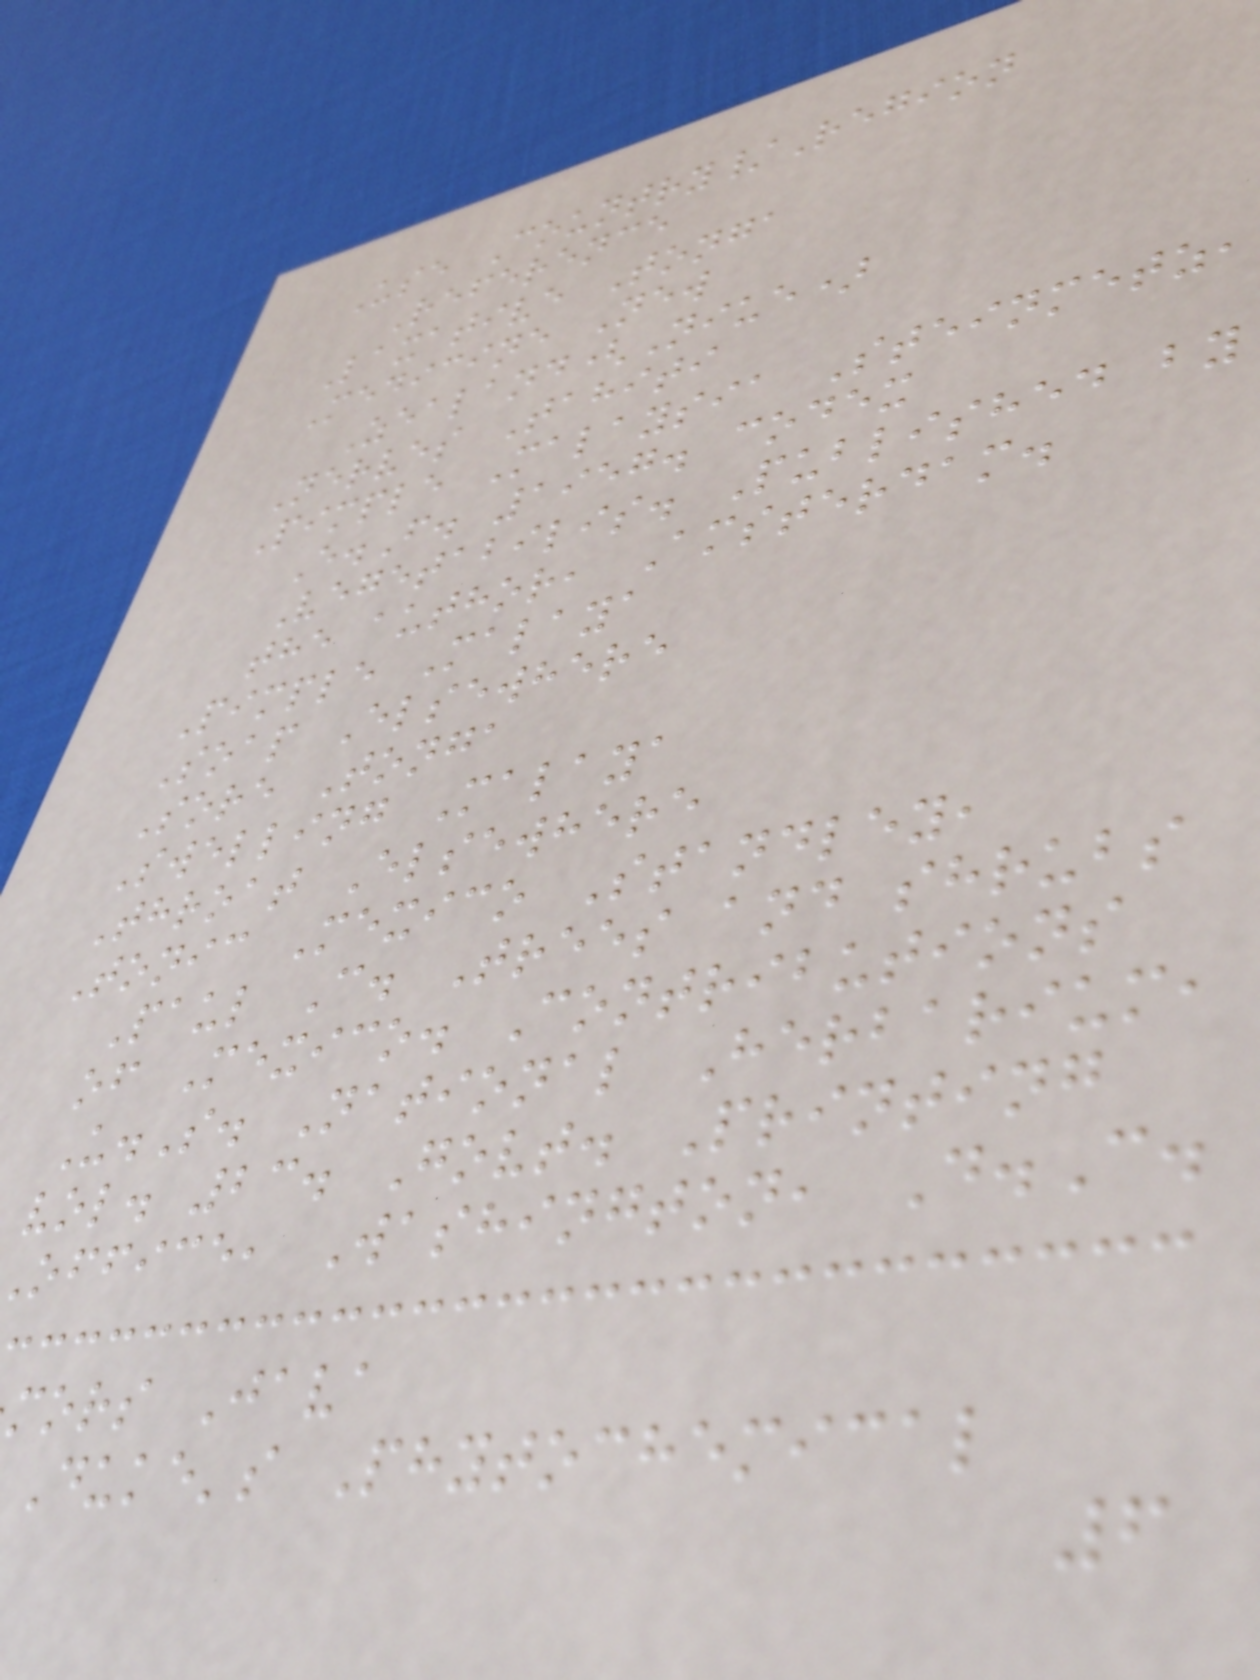Use Country/Region
Reference
Laxative Tonga
Medicine New
Zealand(Niue)
Nerves Tahiti
Pimple Malaysia Steinmetz,
E.F. 1957. codex
Vegetabilis. Published by
the author, Amsterdam.
Pimple Malaya
Soap Elsewhere
Sore Tonga
Swelling Malaya
Throat Elsewhere
Tonic Mexico Standley,
Paul C. Trees and shrubs
of Mexico. Contributions
U.S. National Herbarium,
vol. 23. Govt. Printing
office, Washington, D.C.
mors Java
Duke's Phytochemical
6
